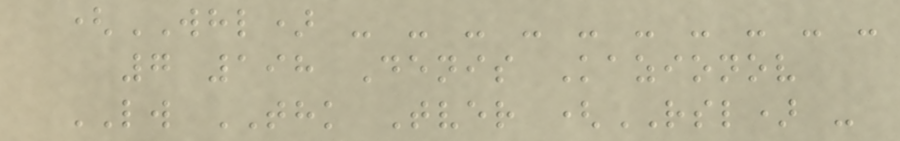(WHL) - - - - - - - - - -
7 198 Denis Kazionov
LW THK Tver (RSL) -
